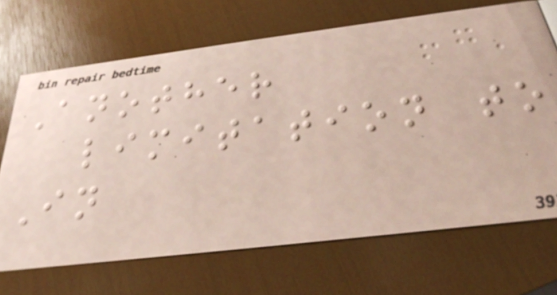Another
limitation to
In
